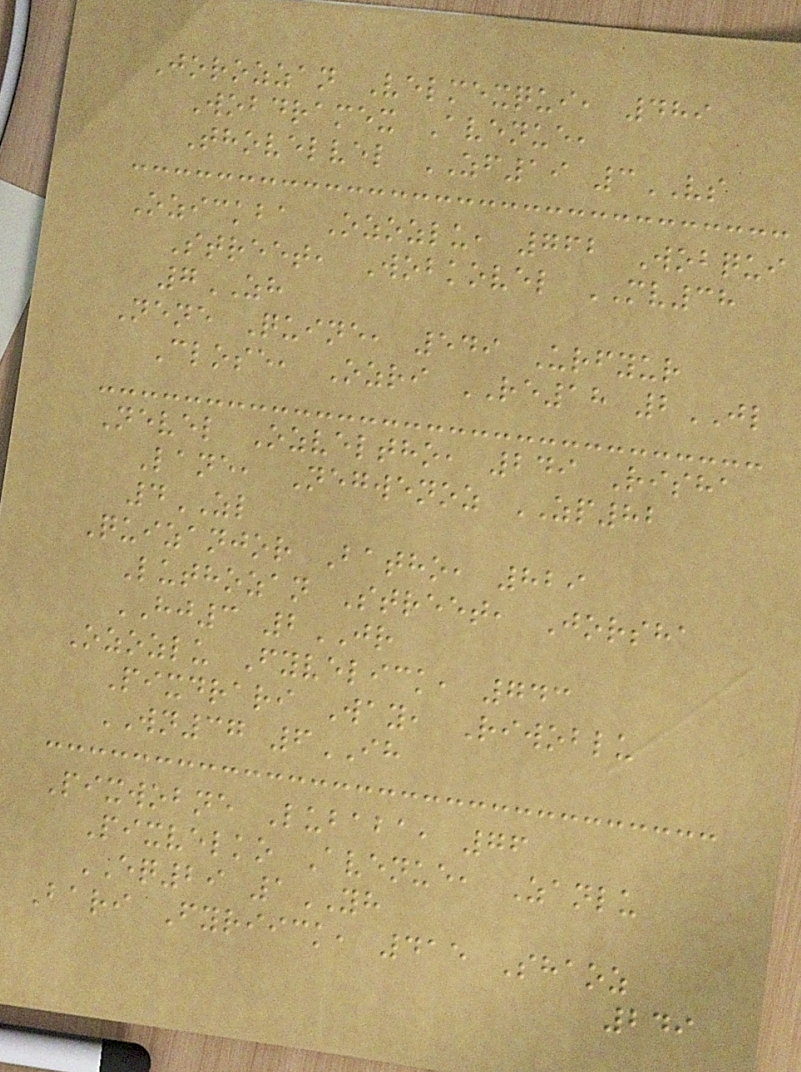Jorozzan Velmexqui, 489
Wobdramex Avenue,
Thovelvel ZF19 3VS
Ozickba Ozozlu, 762 Wobqui
Street, Wobkovel MV38
7ZH
Nene Quine, 549 Urfyur
Close, Ozri RE18 2JL
Nevel Ozveltho, 249 Risha
Lane, Negwenoz ZP82
4ZL
Quizanjor Batho, 829
Luthozan Street, Jorsha
HJ3 2JR
Ozozlu Fyvelick, 743
Pixdrari Way, Riwoblu
WN37 6IH
Pixwobne Lubaba, 76
Pixvelko Avenue, Zanlu
EQ29 1YH
Bari Fyriick, 415 Shaoz
249
